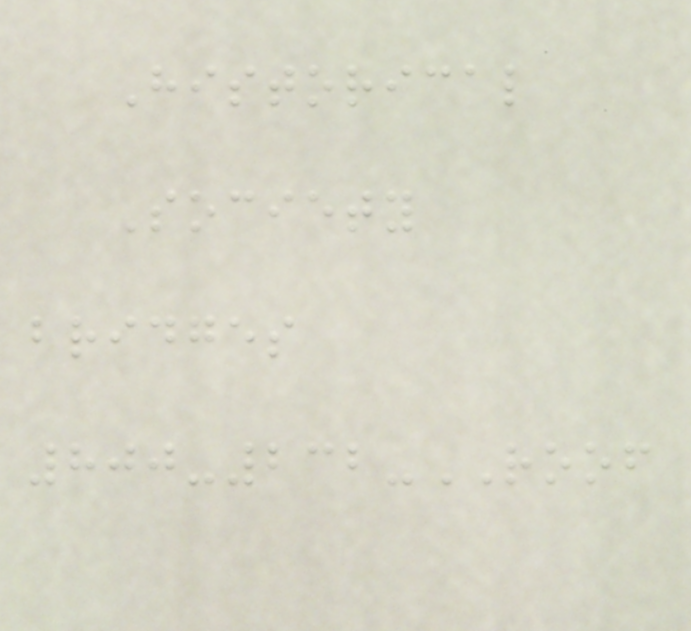Historical
Society
bridges
800-232-ROOF
